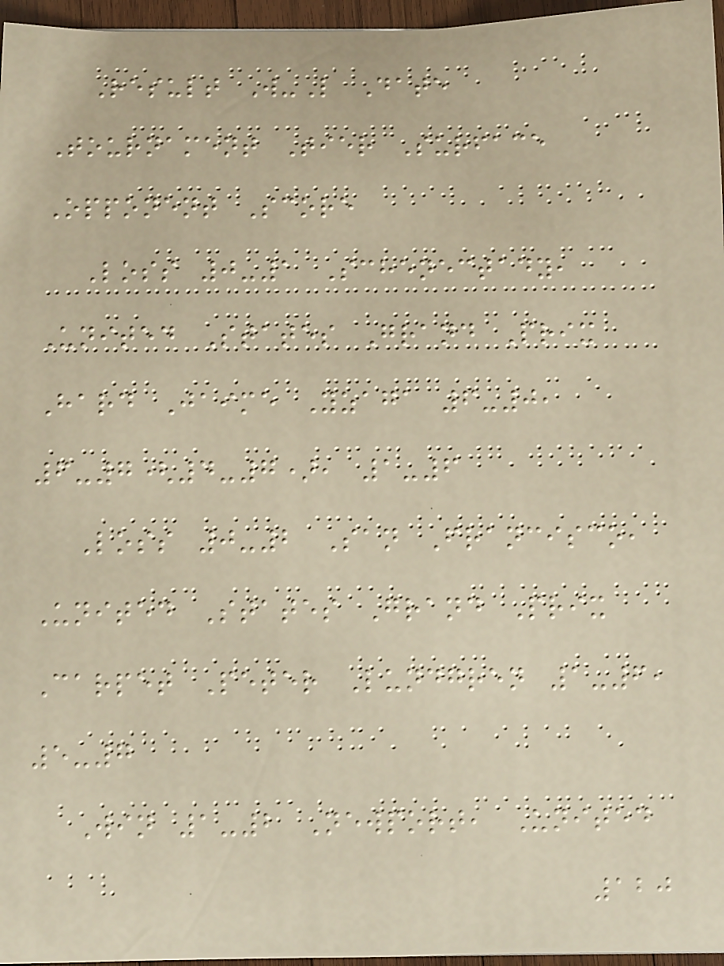Result W-L Date
Tournament Tier Surface
Opponent Score
Loss 0-1 Schenectady,
United States Grand Prix
Hard Jaime Yzaga 6-0,
6-7(4-7), 1-6
Loss 0-2 San Francisco,
United States Grand Prix
Carpet Peter Lundgren 1-6,
5-7
Win 1-2 Newport, United
120
